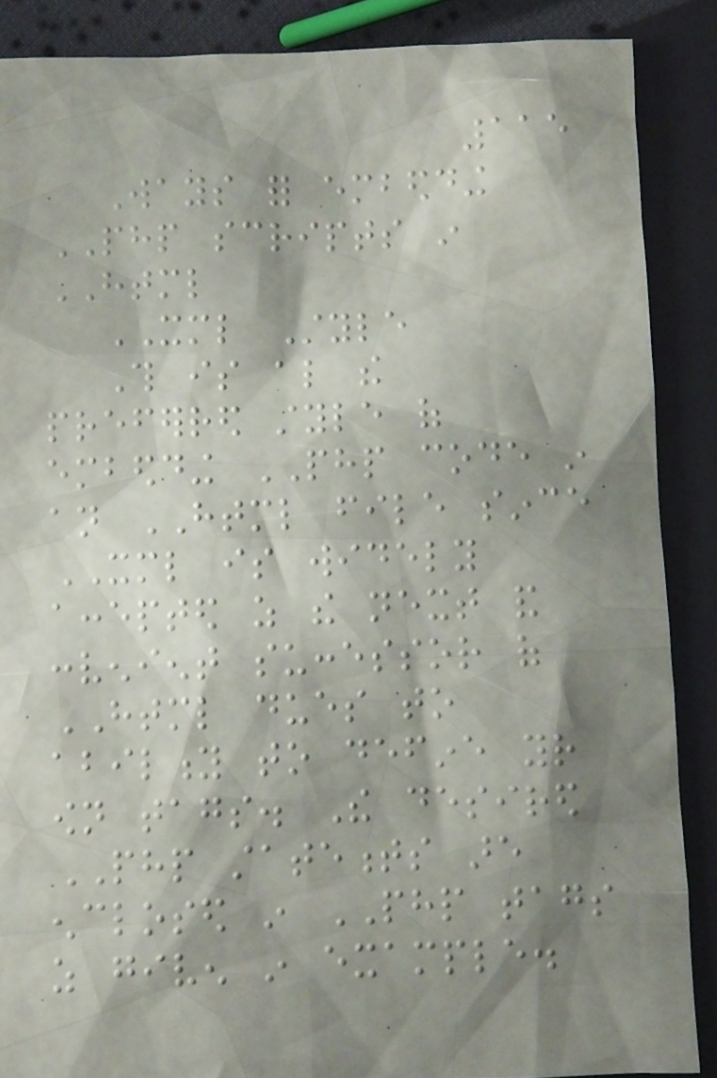115
Ways for embedding
PHP scripts in
HTML
XML Style
This is also the
preferred style of
embedding PHP code in
an HTML file since
XML is widely
accepted as the next and
convenient successor of
HTML dues to
ability to define your
own tags. The desired
PHP statements are
enclosed in PHP tags
as given in example.
